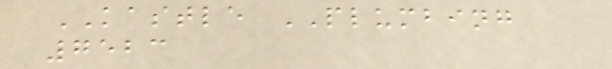KASTLE PLUMBING
7523
